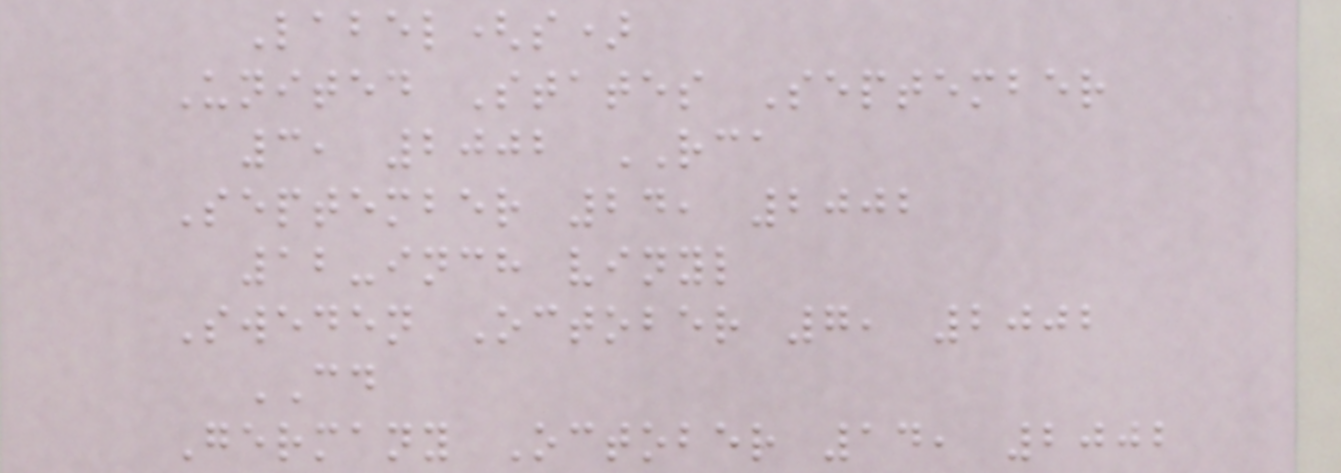Label(s)
United States September
3, 2002 RCA
September 24, 2002
12-inch vinyl
Sweden October 7, 2002
CD
Germany October 14, 2002
